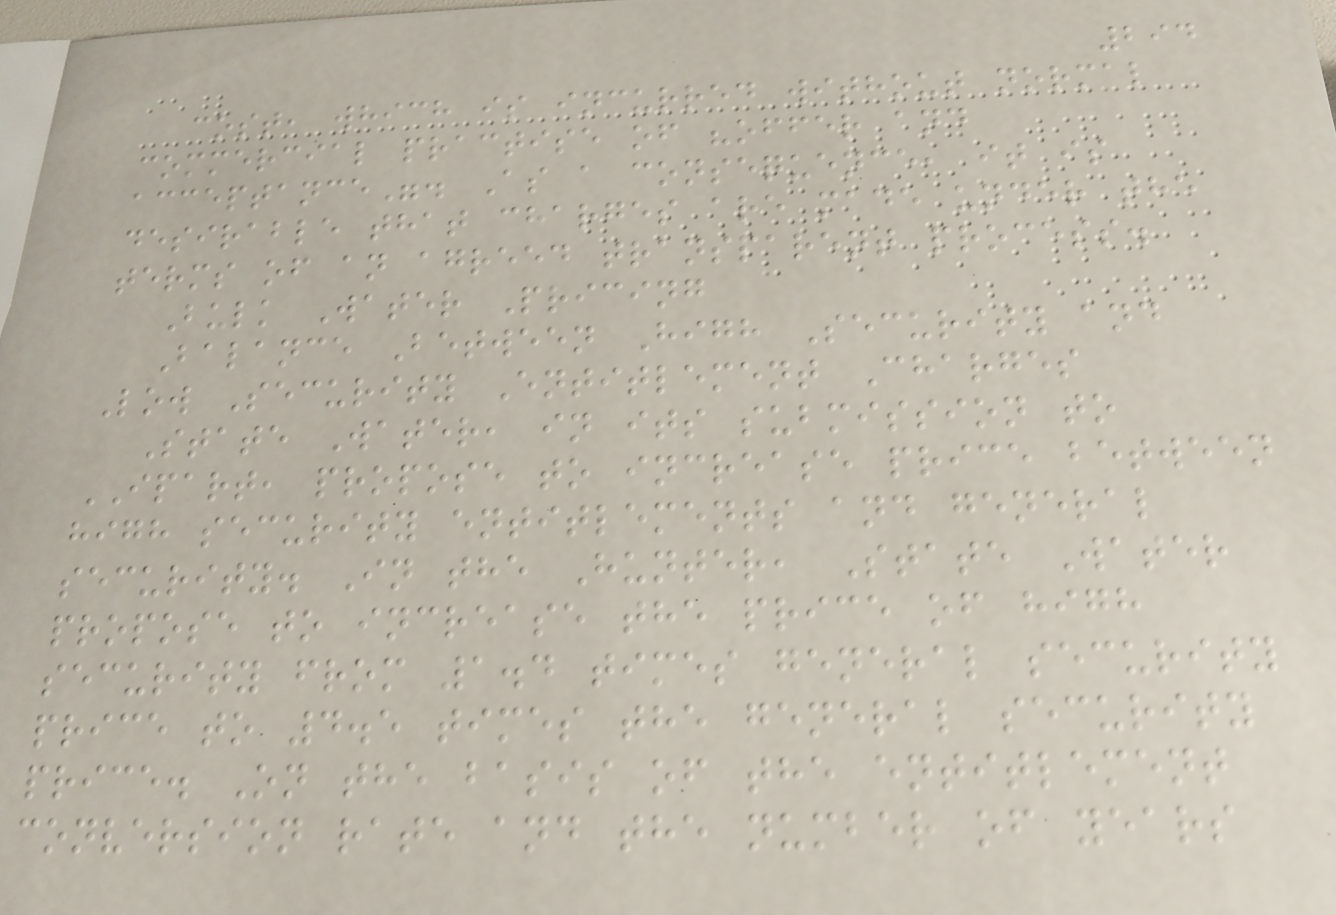294
cost, which is incurred without normal
commercial practise of "offer and
acceptance". As a consequence, it is
desirable that charges are made under the
terms of an agreed transparent process.
Bulk Water Pricing
Balance Between High Security and
Low Security Entitlement Charges
State Water, in its submission to
IPART, propose to increase price between
high security entitlements and general
security. In the Hunter, State Water
propose to increase the price of high
security from 1.4 times general security
price to 4.5 times the general security
price. On the basis of the entitlement
conversion rate and the number of years
